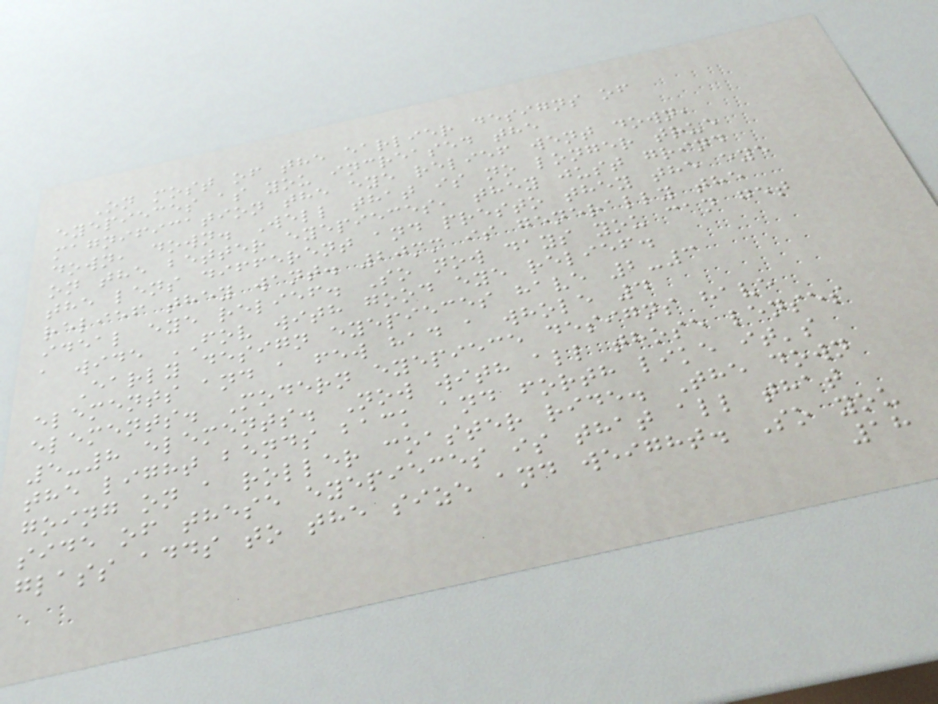On most of the earlier designs of
eyepieces as you increased the
magnification the eye relief went down,
down, down. Well that is no longer true
on the better eyepieces, they just grind
the lens different and presto they the eye
relief they want. 20mm is generally the
ideal eye relief. So now days you can get
a wide FOV with good eye relief.
Early design eyepieces have 2-3
elements and a few had a whole 4
elements. Modern eyepiece designs have
5-8 elements. Now with all those lenses
the light bends back and forth like it's
going on a roller coaster ride. The down
side of these eyepieces is that all that
glass adds to the size and weight. So you
18
